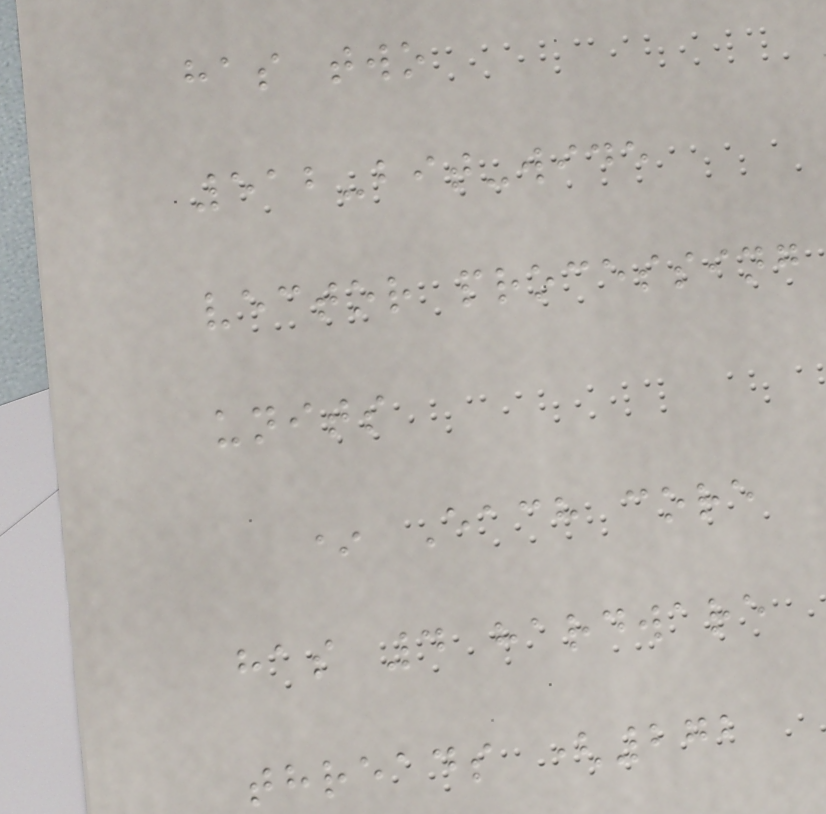has two
512-bit-wide
vector processing
units
* Each core
has 4 hardware
threads (272
